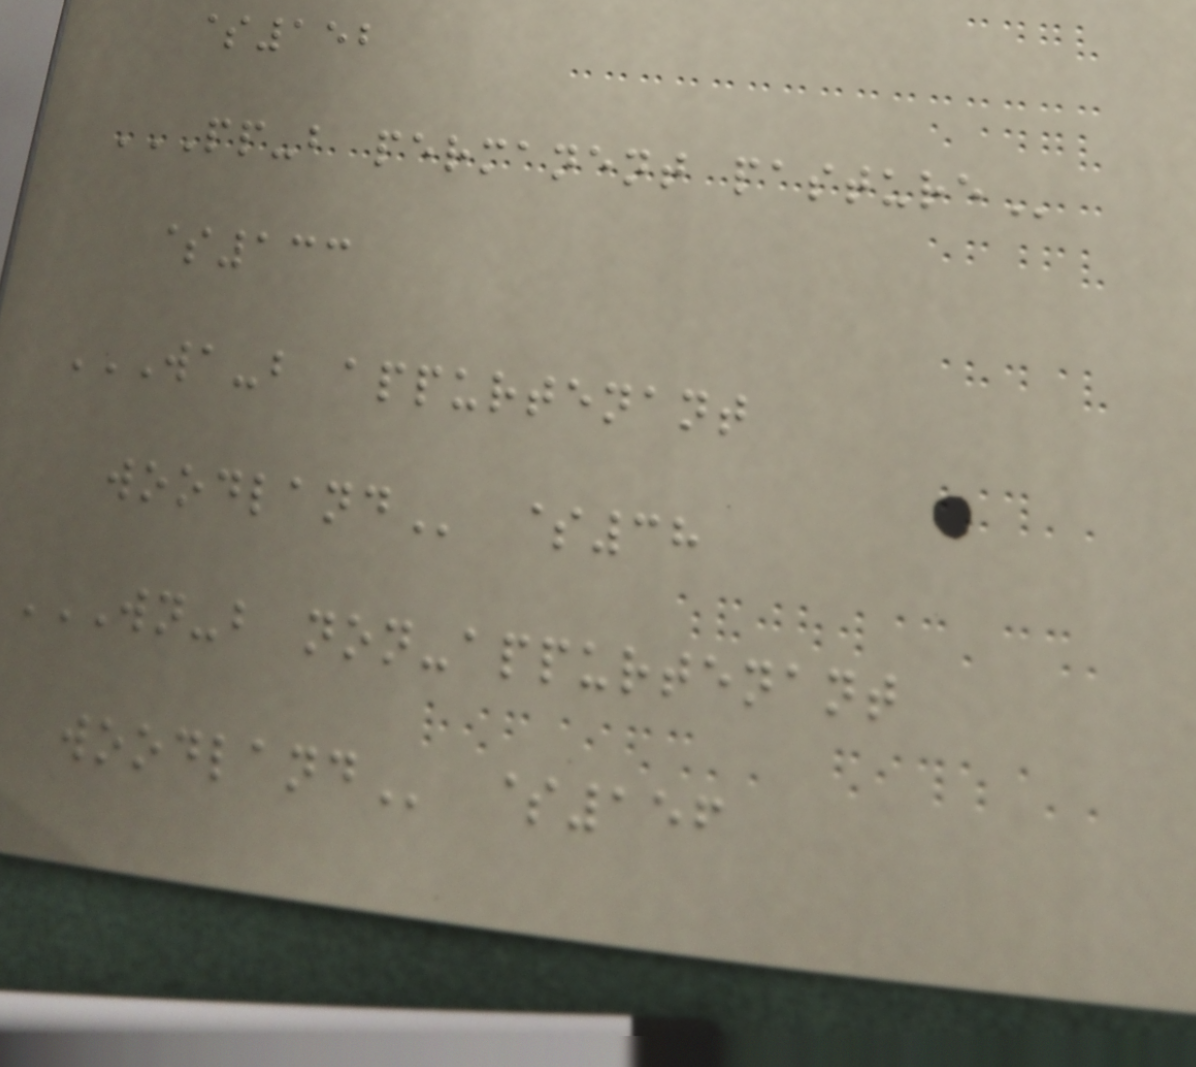$152
PP-B PERMANENT PASTURE
$133
WA-B APPURTENANT
WOODLAND $38
WN-B NON-APPURTENANT
WOODLAND $156
